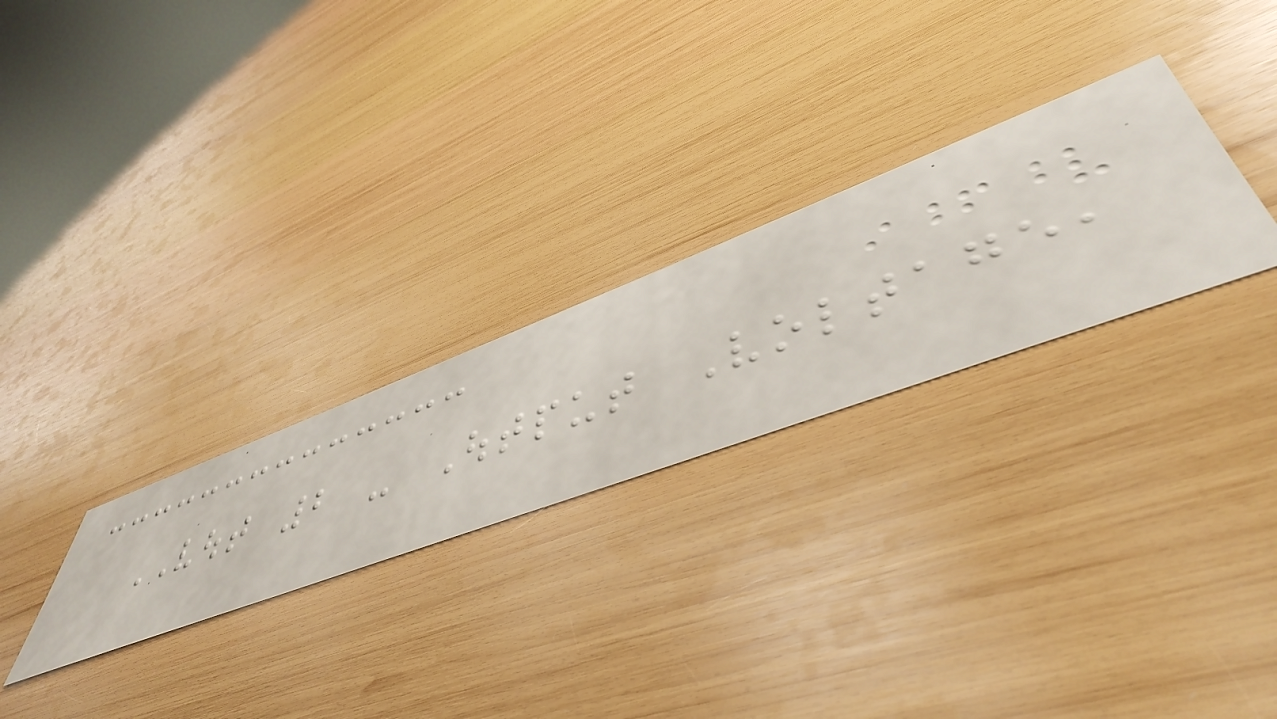VOUT 2 - Output Voltage,
